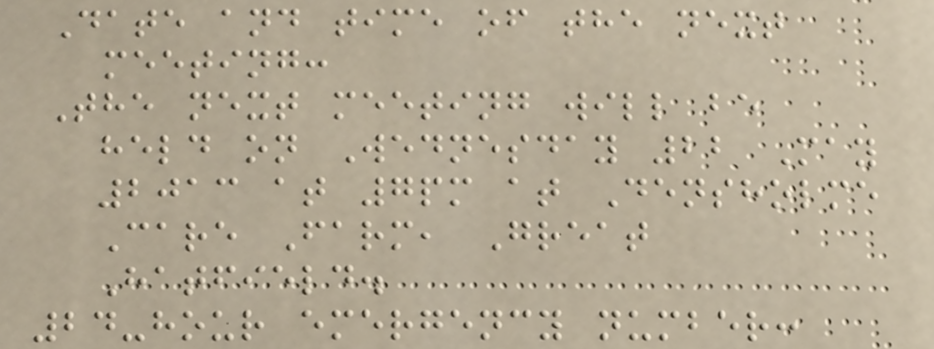Date and time of the next
meeting:
The next meeting will be
held on Wednesday 22 May
2013 at 7pm at Densholme
Care Farm, Great
Hatfield.
24-hour emergency number:
